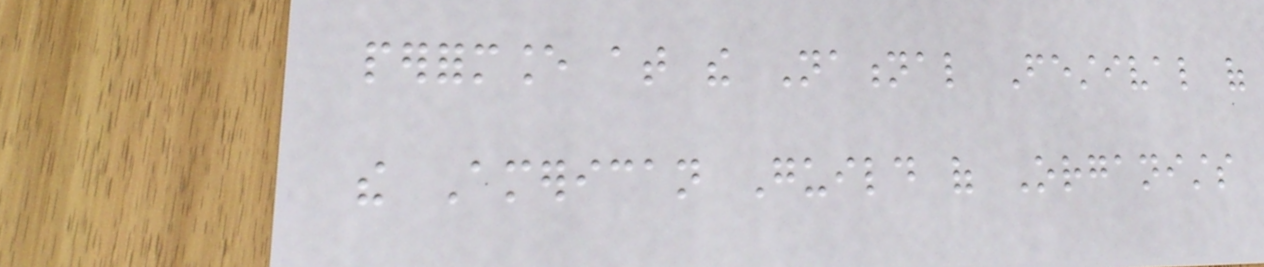performance at the National Festival of
the American Guild of Organists
